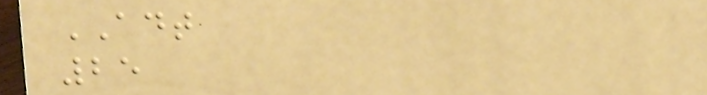ADT
25
